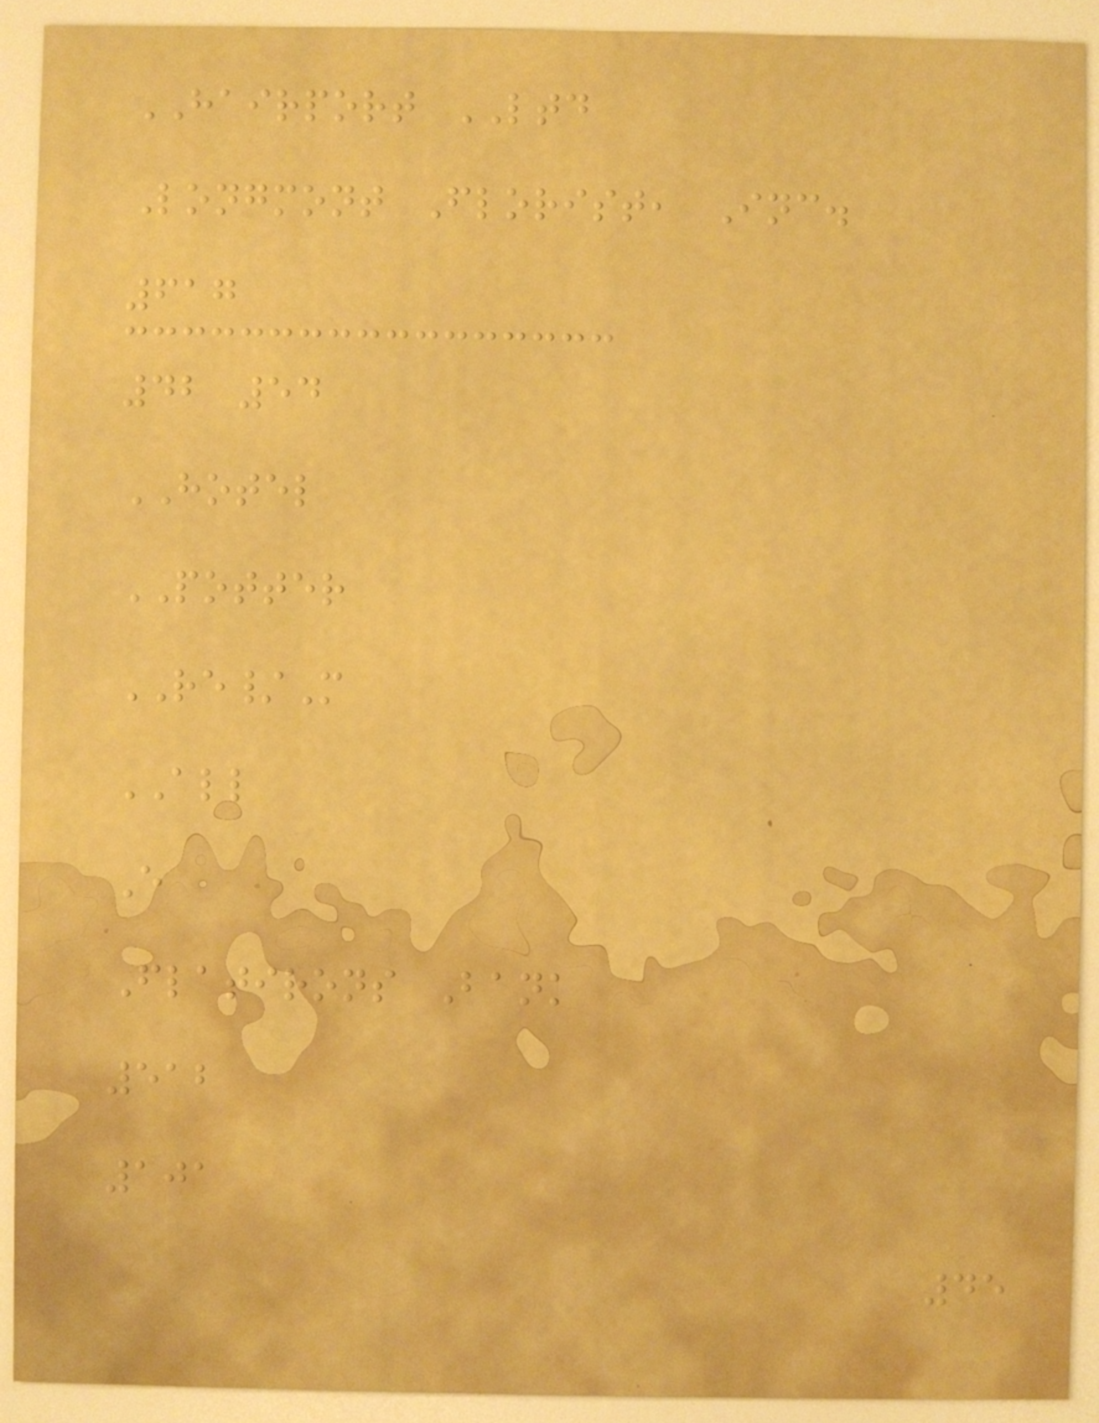HAIRPORT LTD
Longmont Florist, Inc.
617
42 54
HOTEL
POTTER
RE/M
ALL
E
Flatirons Bank
512
101
45
